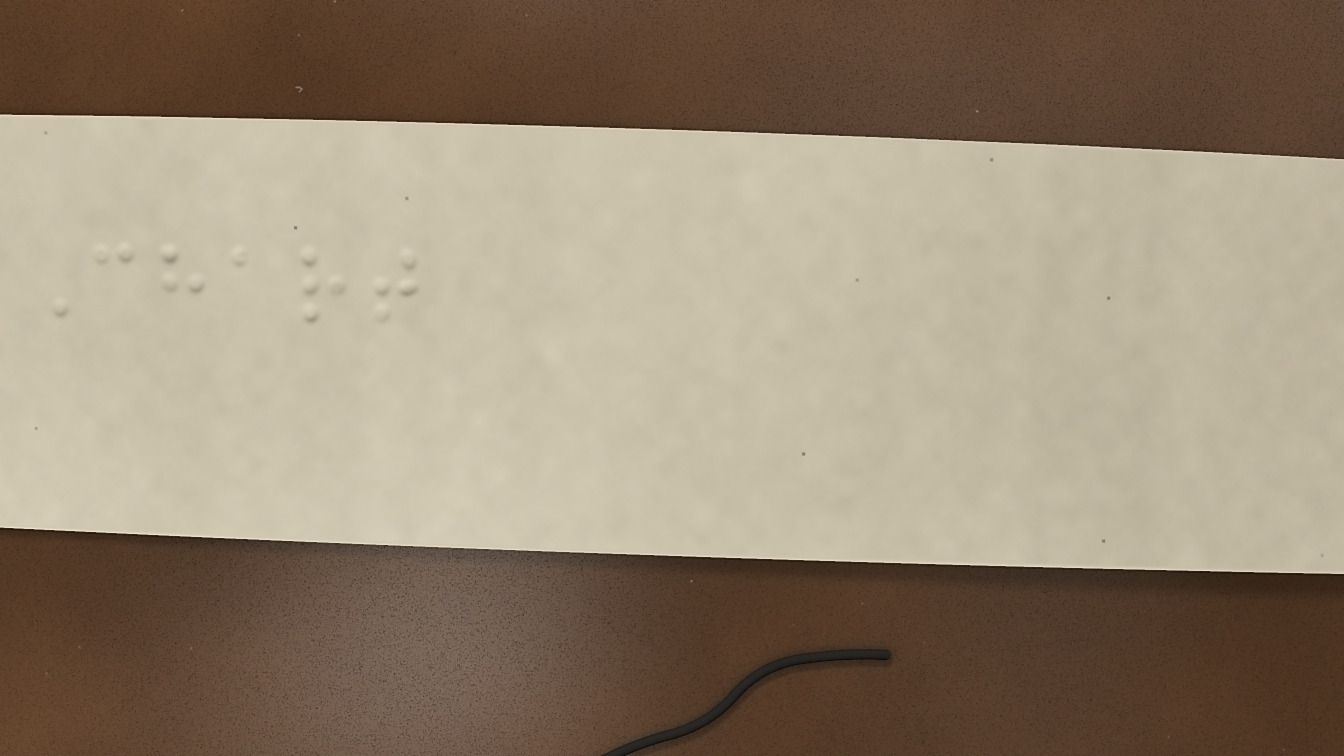Chart
